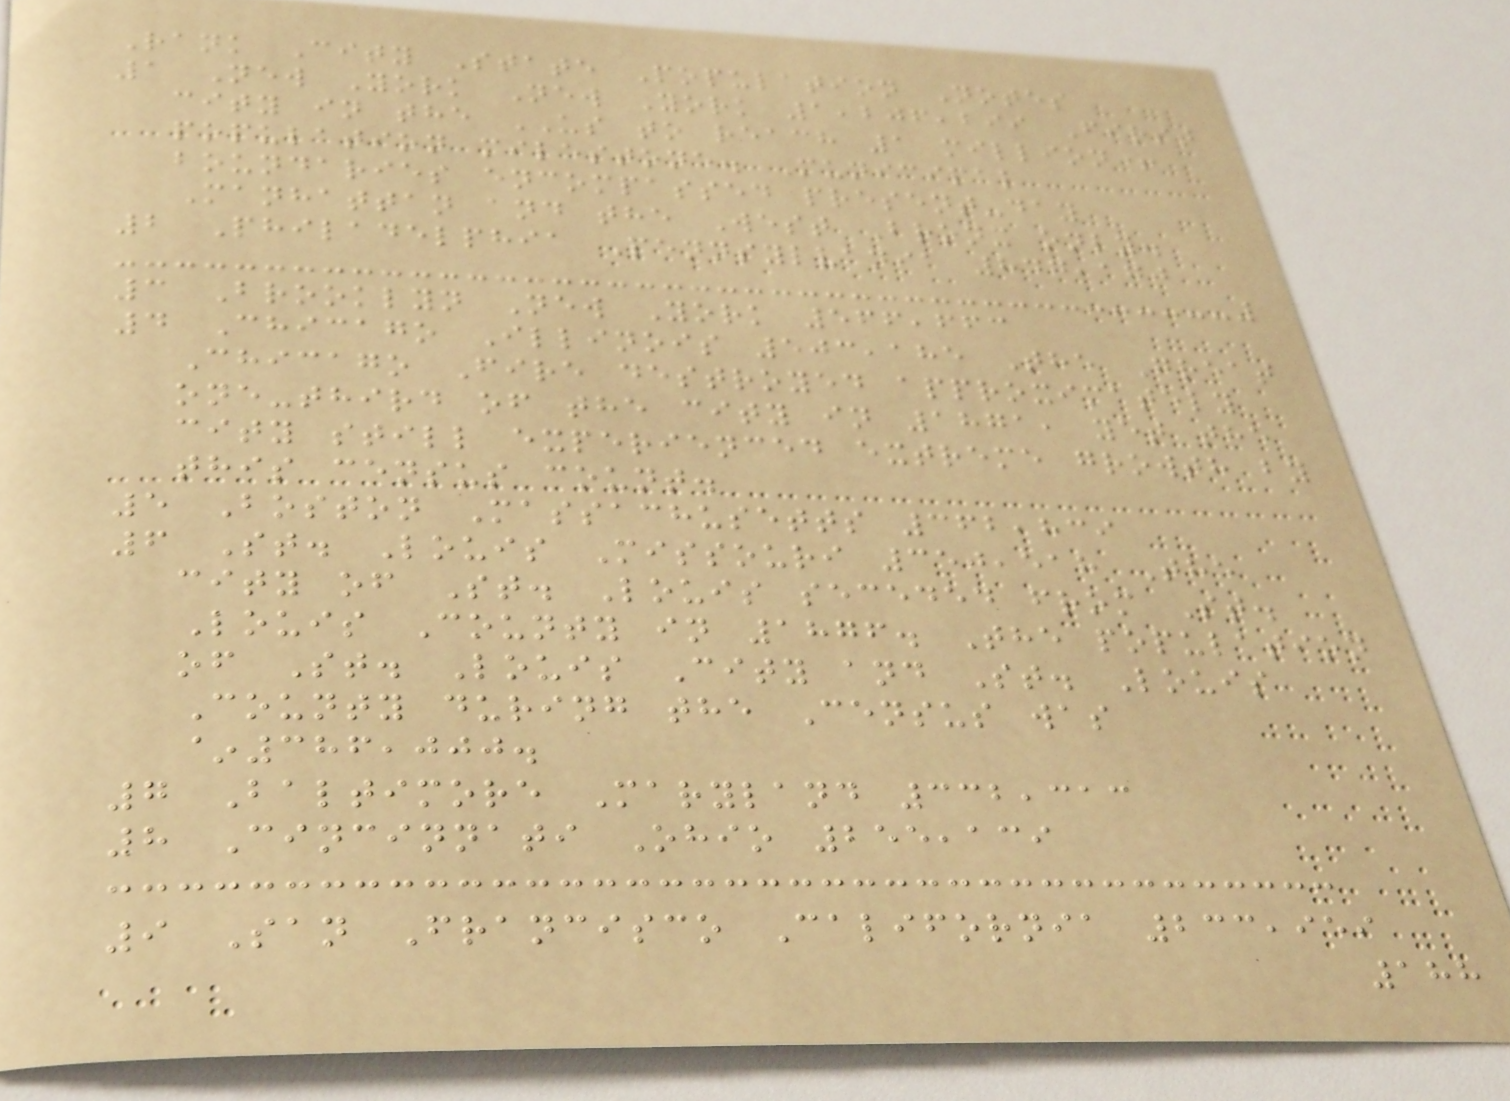Rank City State Population Notes
1 New York New York 1,206,299 First
city in the US to reach 1 million+
population milestone. Municipal
boundaries encompassed present-day
Manhattan and the West Bronx only.
2 Philadelphia Pennsylvania 847,170
3 Brooklyn New York 566,663
4 Chicago Illinois 503,185 The Great
Chicago Fire destroyed approximately
one-third of the city in 1871, yet the
city still experienced extreme growth by
this census count.
5 Boston Massachusetts 362,839
6 St. Louis Missouri 350,518 The
city of St. Louis seceded from St.
Louis County in 1876. The population
of St. Louis City and St. Louis
County during the Census was
~386,000.
7 Baltimore Maryland 332,313
8 Cincinnati Ohio 255,139
9 San Francisco California 233,959
188
